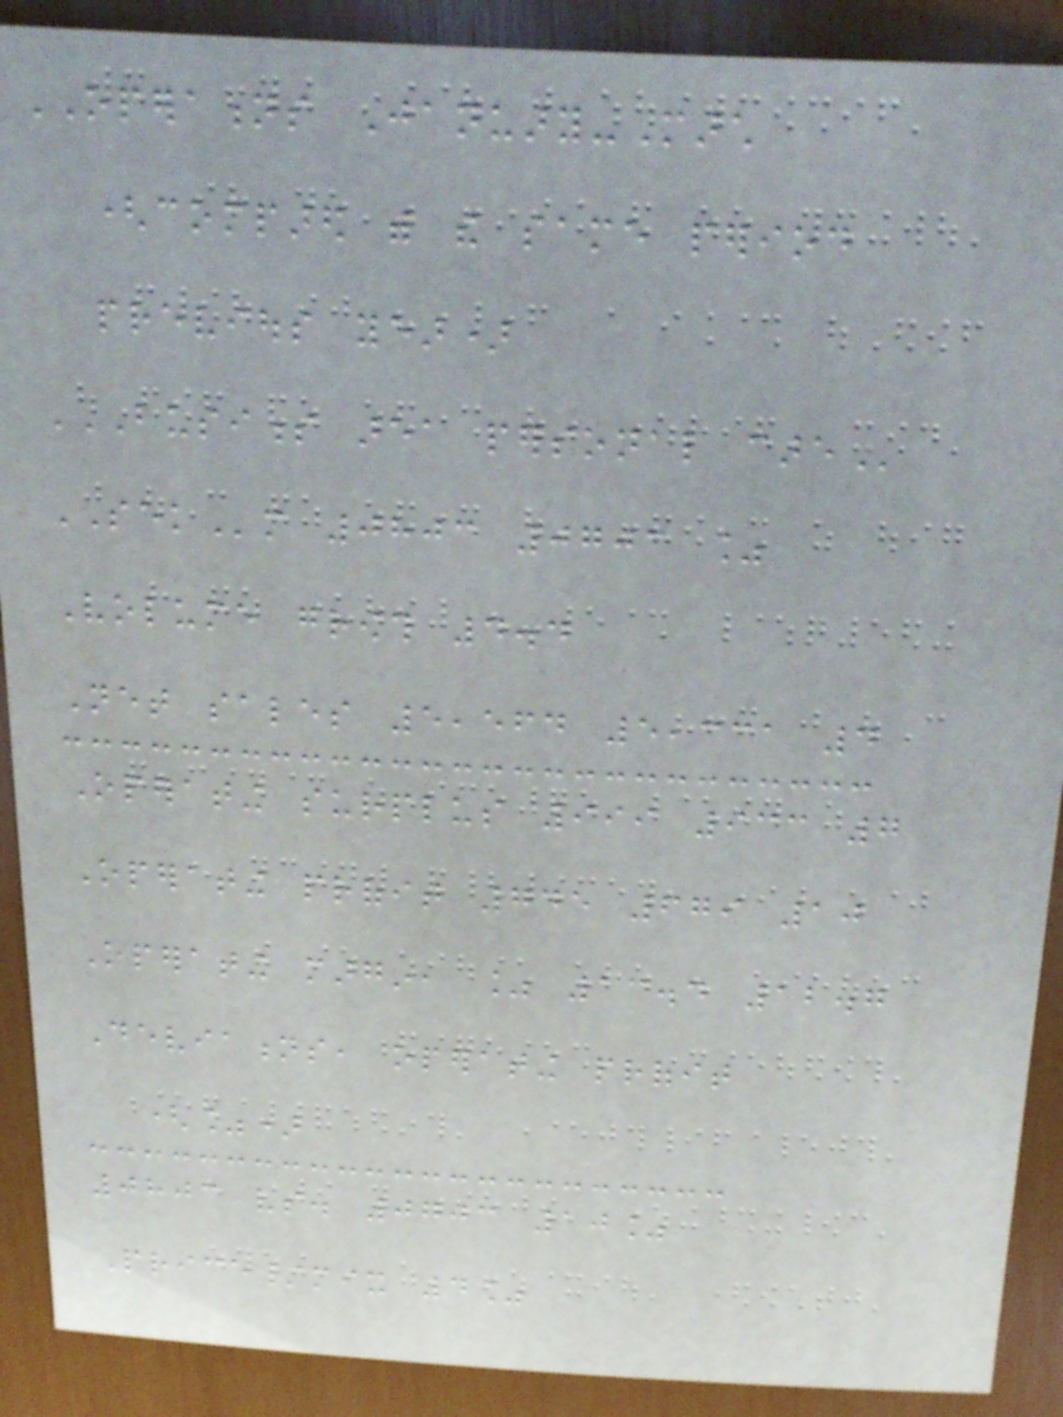OPERATIONS January-March
(compared with the same period
previous year)
BUSINESS AREA PERSONAL CARE
SEKm 0803 0703 %
Volume growth 4.4
Net sales 5,564 5,331 4
Operating surplus 999 933 7
Operating profit 745 679 10
Operating margin, % 13.4 12.7
Deviations, operating profit
(%)
0803 vs. 0703 10%
Price/mix 4%
